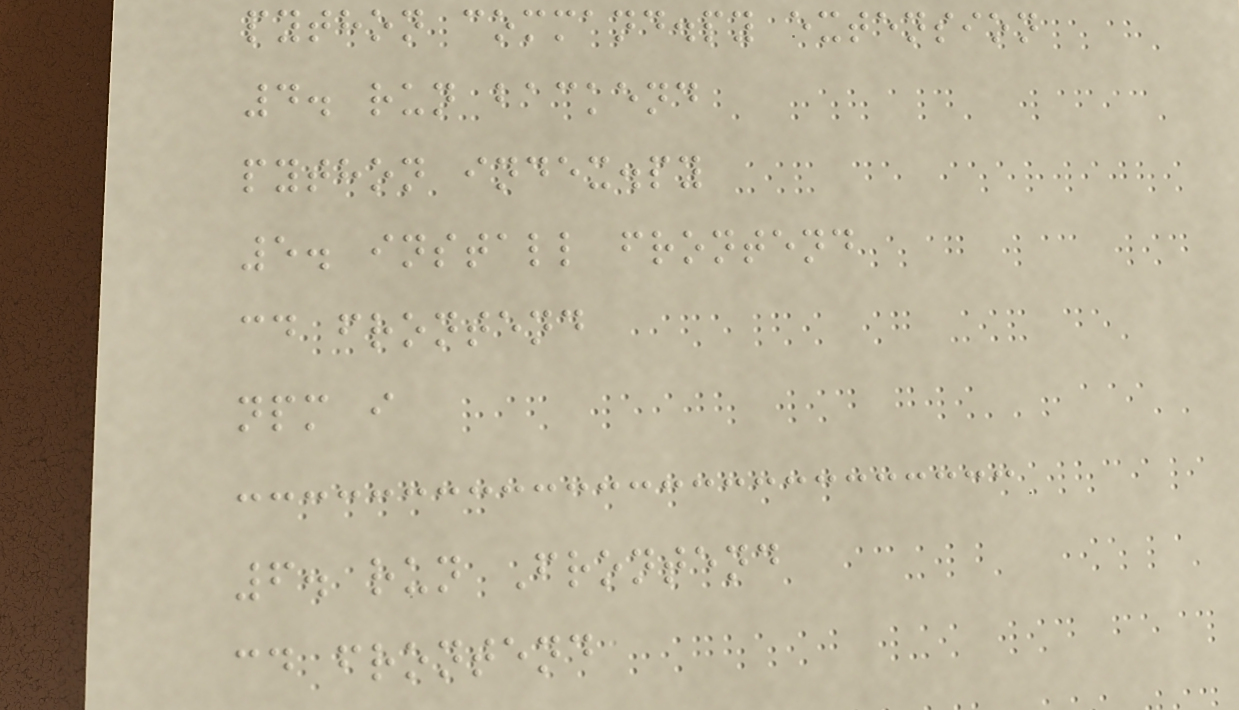python command.py extension
4. run backend
python index.py
5. install frontend
cd frontend
npm i
6. run Frontend
cd frontend
